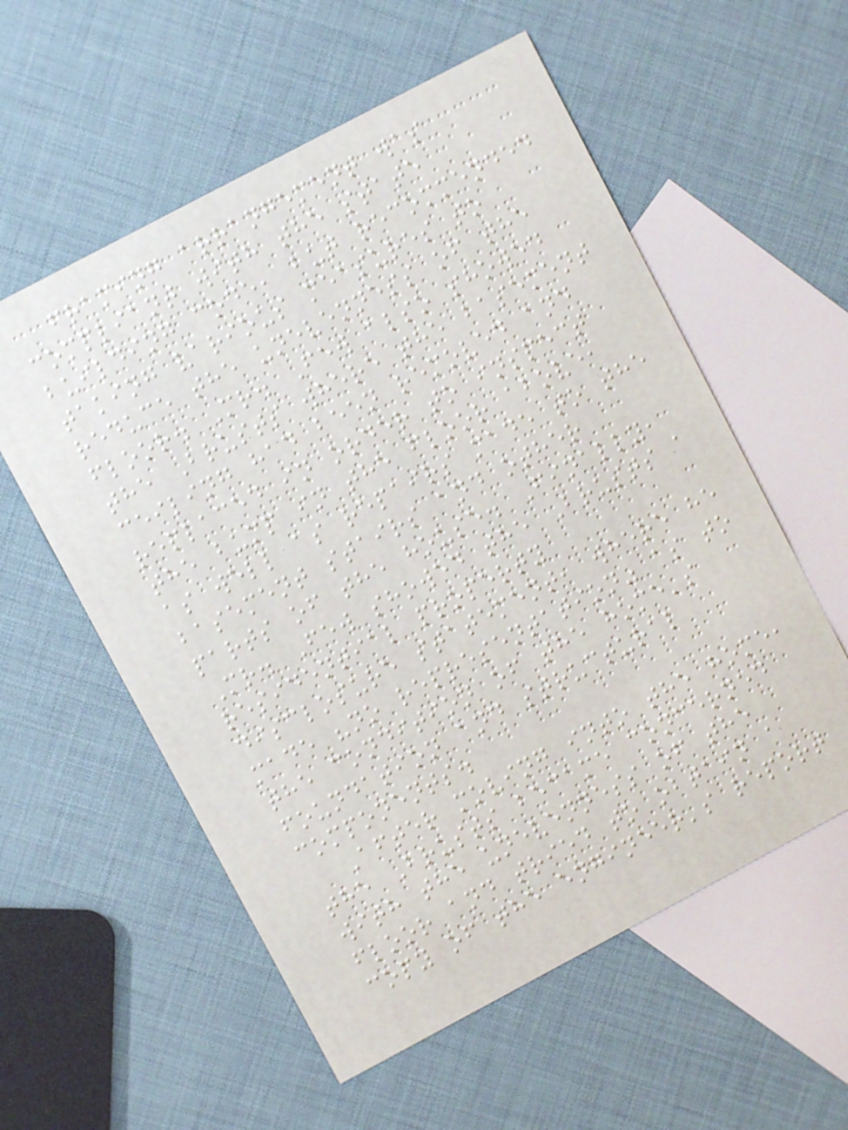framing arrangement was
compliant with the state
building code, but recommended
taking various measures to
reduce the unevenness of the
floor. Mr. Few also showed
the Brusts where the basement
ceiling had been removed and
replaced in order to inspect
the bump in the floor above,
as well as repairs made to the
basement stairs and other
parts of the house. Finally,
Mr. Few showed the Brusts a
residential property
disclosure statement, where he
made "no representation" as to
the condition of the home's
foundation and structural
components.
After moving into the home,
the Brusts became concerned
with the unevenness of the
floor and tried to obtain a
copy of the engineer's report
